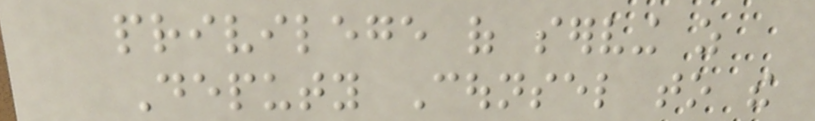privilege of serving as
Deputy Counsel to the
